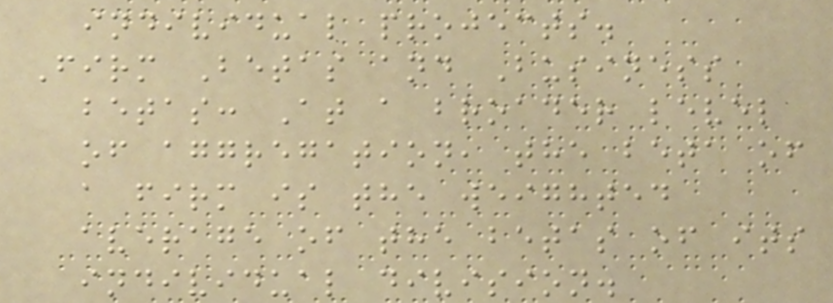individual projects.
Firm Betas and Business
betas: At a broader level
of aggregation, the beta of
a firm is the weighted
average of the betas of its
individual division.
